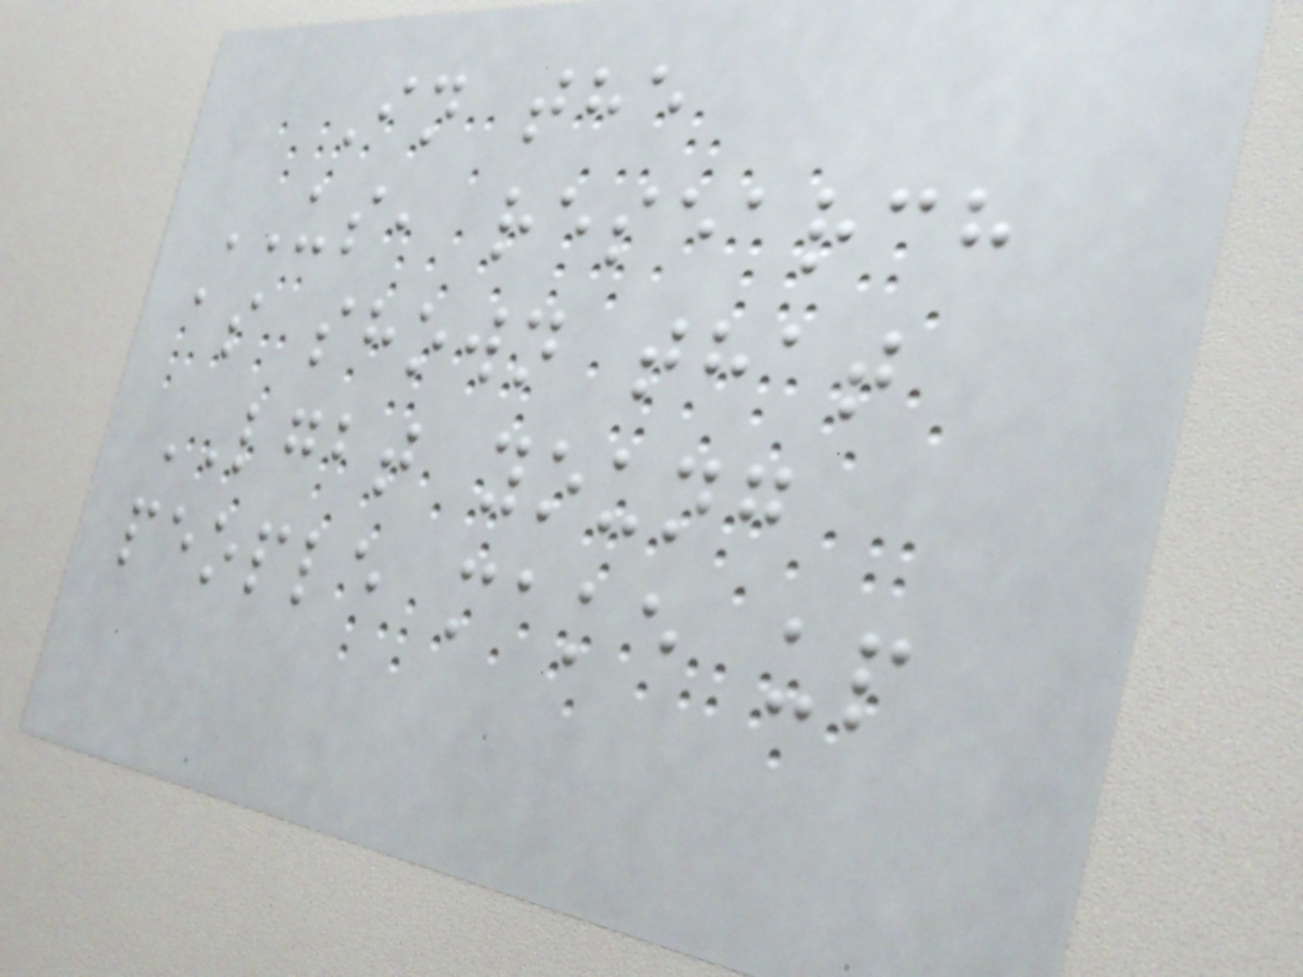In the
US, research
as shown that
LGBT young
people make up
